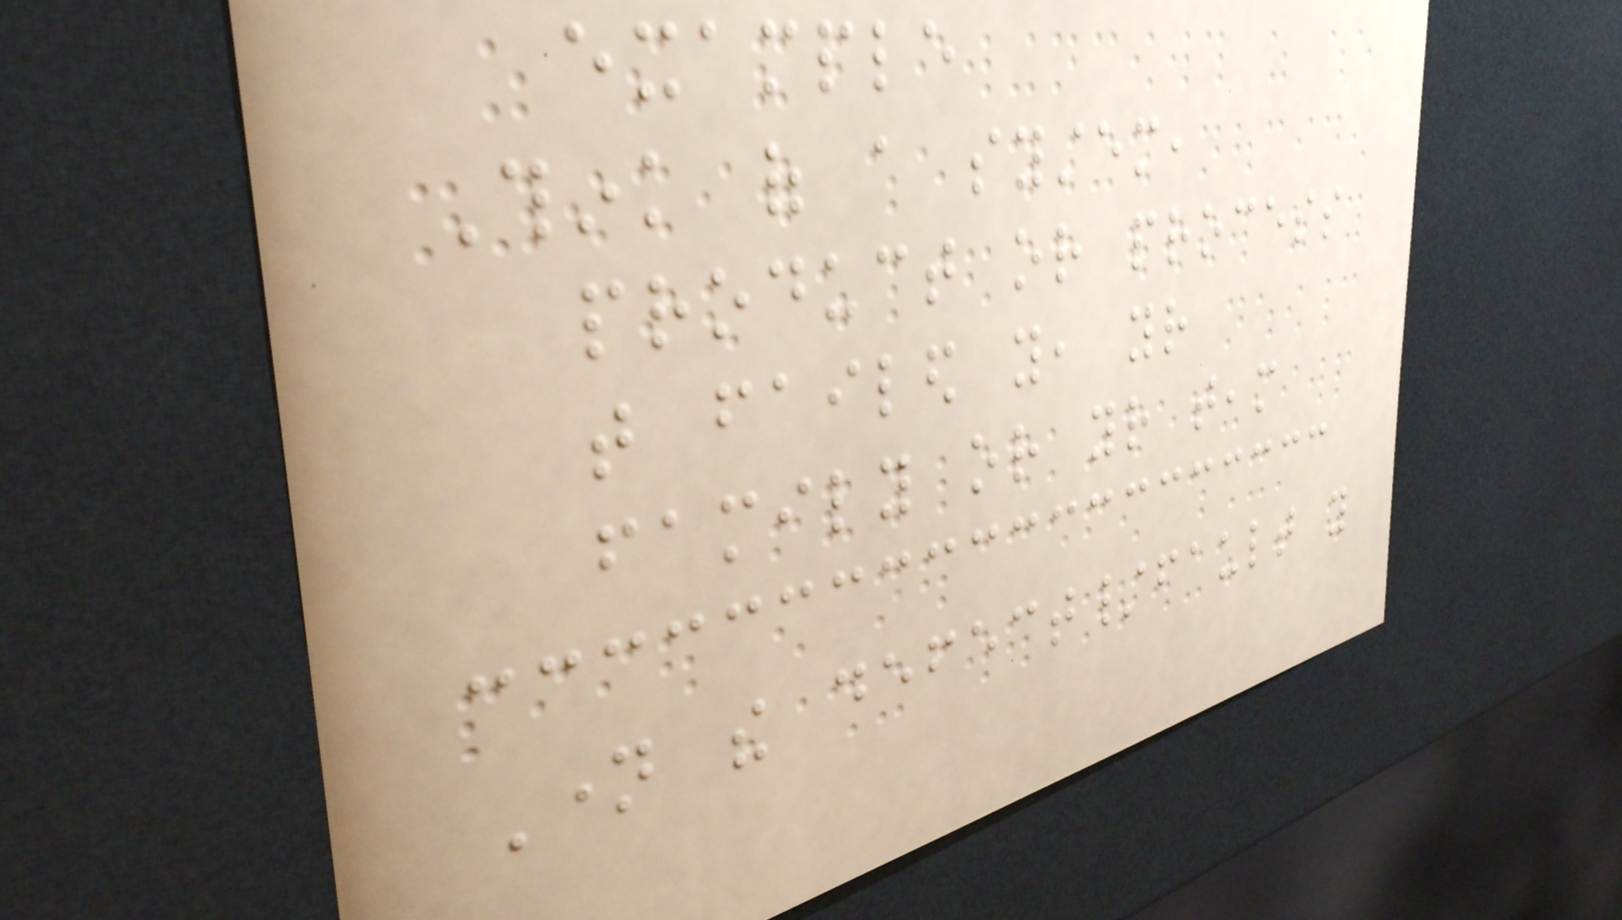example
Think of a system,
product or process
that failed you, your
family or your team
Name the defect/fault you
